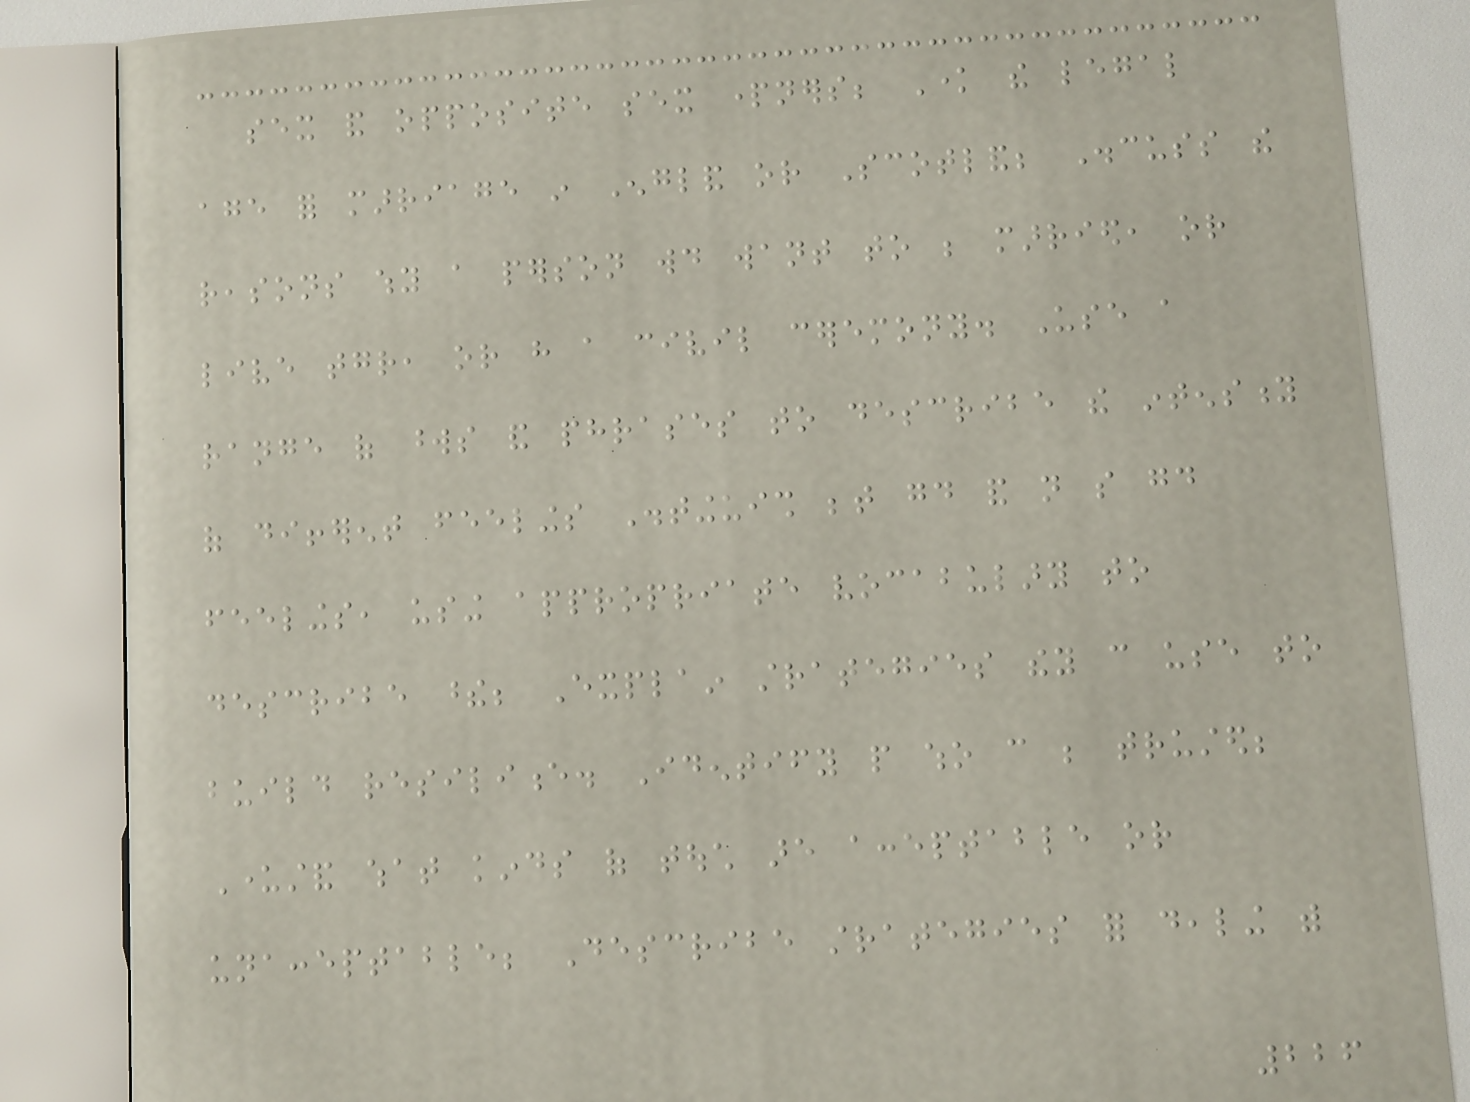sex and opposite sex partners; Know the legal
age for marriage in England or Scotland; Discuss the
reasons why a person would want to be married, or
live together, or have a civil ceremony. Use a
range of words and phrases to describe the intensity
of different feelings Distinguish between good and not so good
feelings, using appropriate vocabulary to
describe these; Explain strategies they can use to
build resilience. Identify people who can be trusted;
Understand what kinds of touch are acceptable or
unacceptable; Describe strategies for dealing with
226
